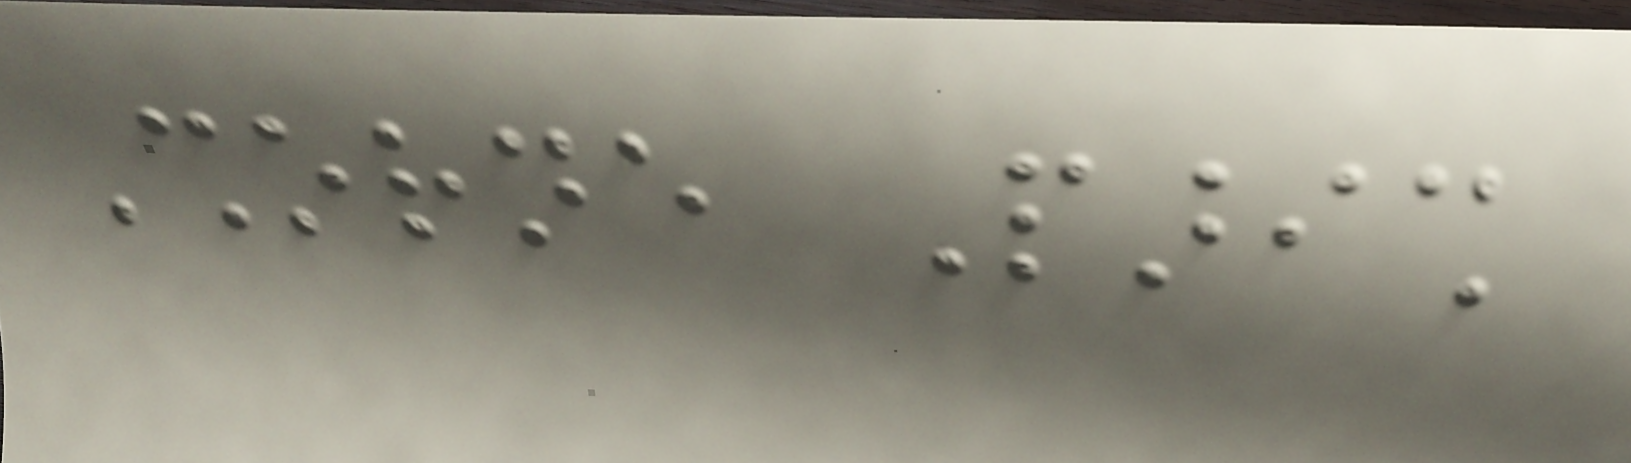Shorne Parish
